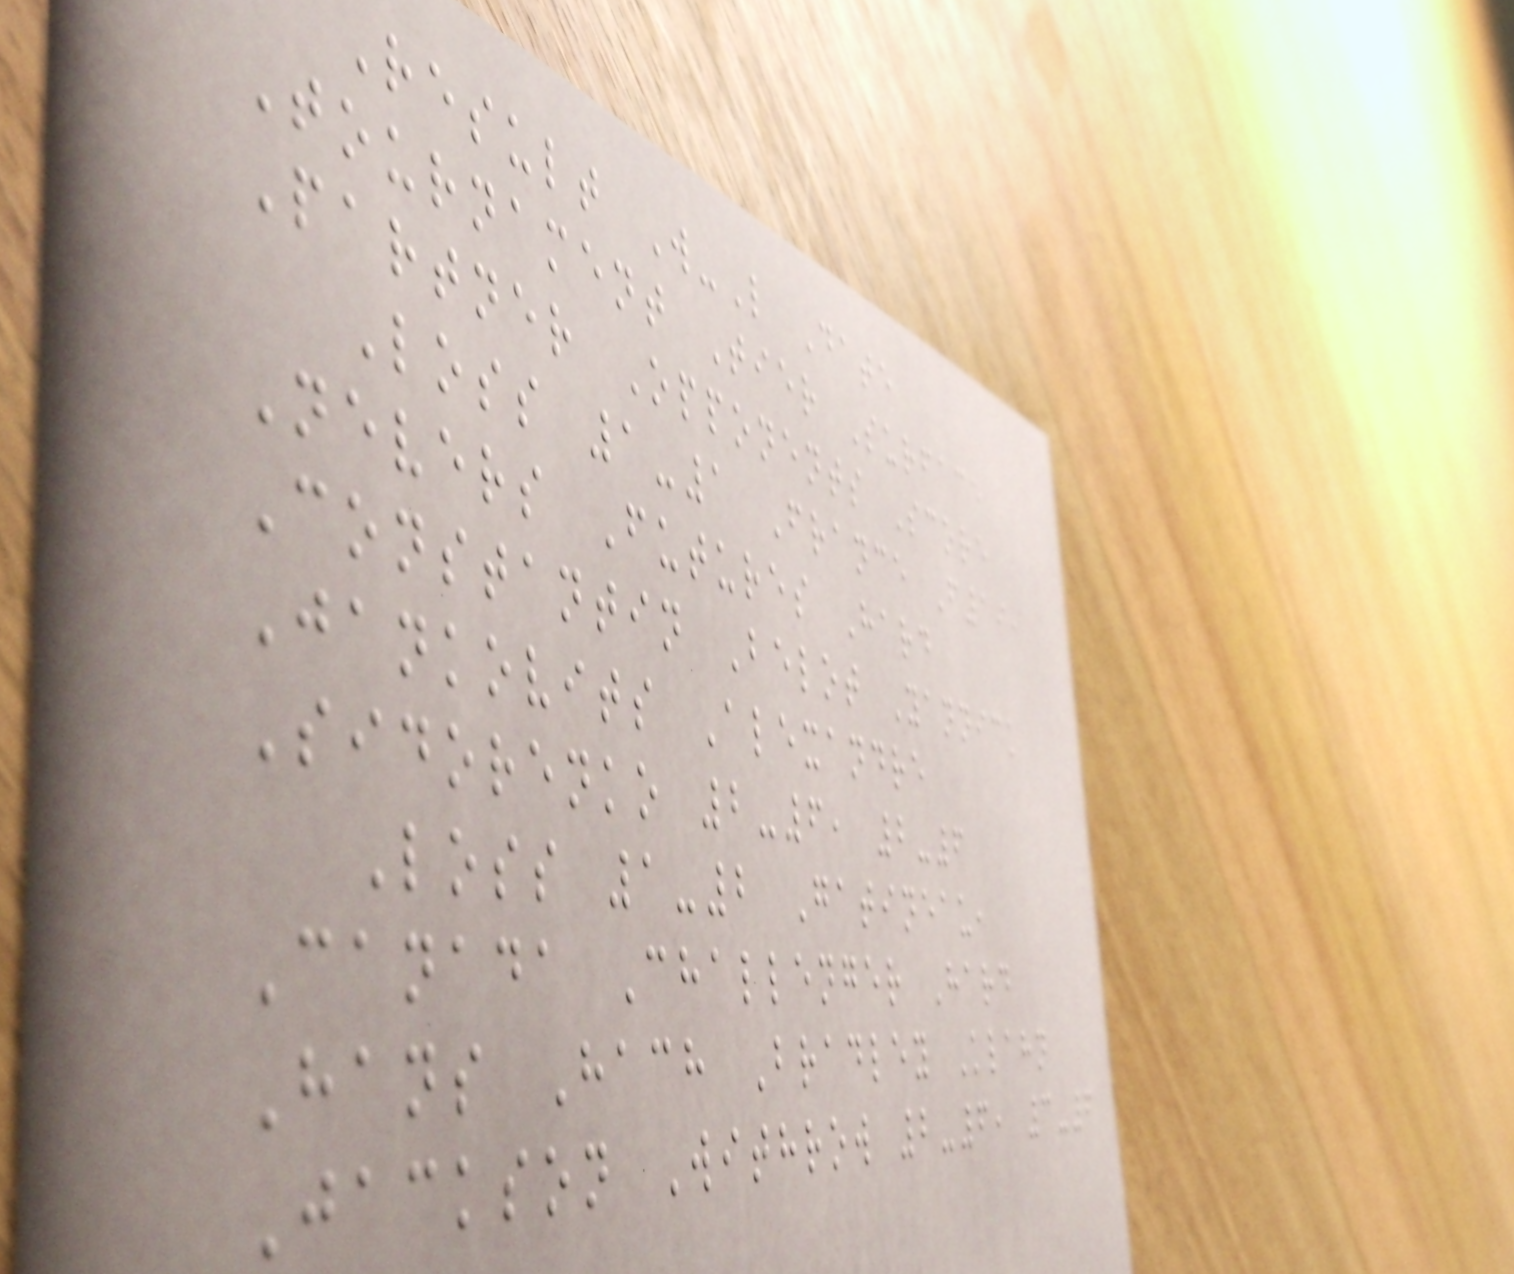Result W-L Date
Tournament Tier Surface
Partner Opponents Score
Loss 1-1 France F19,
Nevers Futures Hard
Constantin Belot Yannick
Jankovits Alexandre
Sidorenko 2-6, 2-6
Loss 1-2 Gatineau,
Canada Challenger Hard
Hans Hach Bradley Klahn
Jackson Withrow 2-6, 3-6
